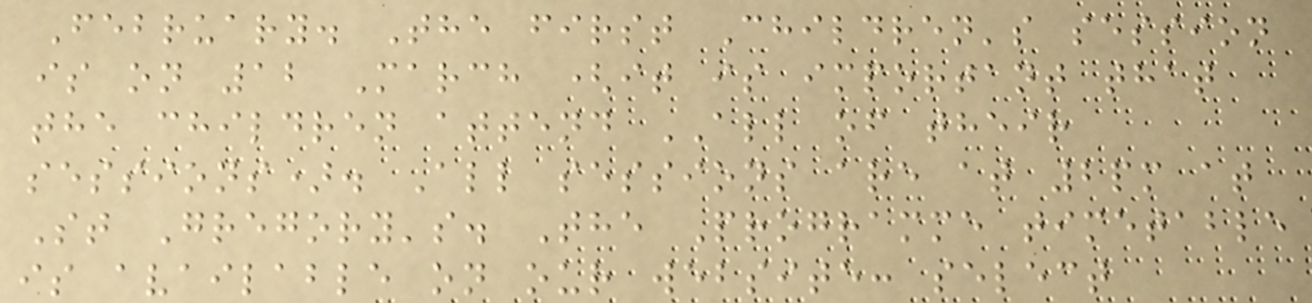February. The first Children's session
is on 12 March (it is important that
the children attend ALL of their
sessions). All sessions are at 2pm at
St Gregory's. The Programme timetable
is available on our website: select
